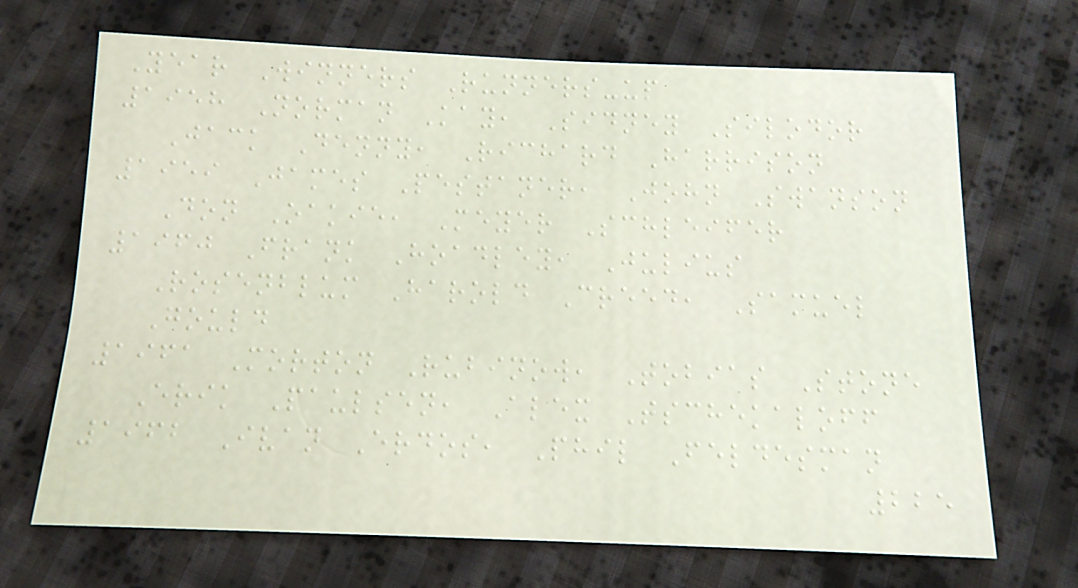Year Winners Runners-up
1958 Norman Kay, Sidney Silodor
Jack Denny, Richard Harrison
1959 James Pestaner, John Swanson
Don Oakie, Meyer Schleifer
1960 Frank Hoadley, Julius
Rosenblum Harold Creed, Samuel
Gould
1961 Morton Rubinow, Tobias Stone
Erik Paulsen, Alex Tschekaloff
1962 Ivan Erdos, Phil Feldesman
225
